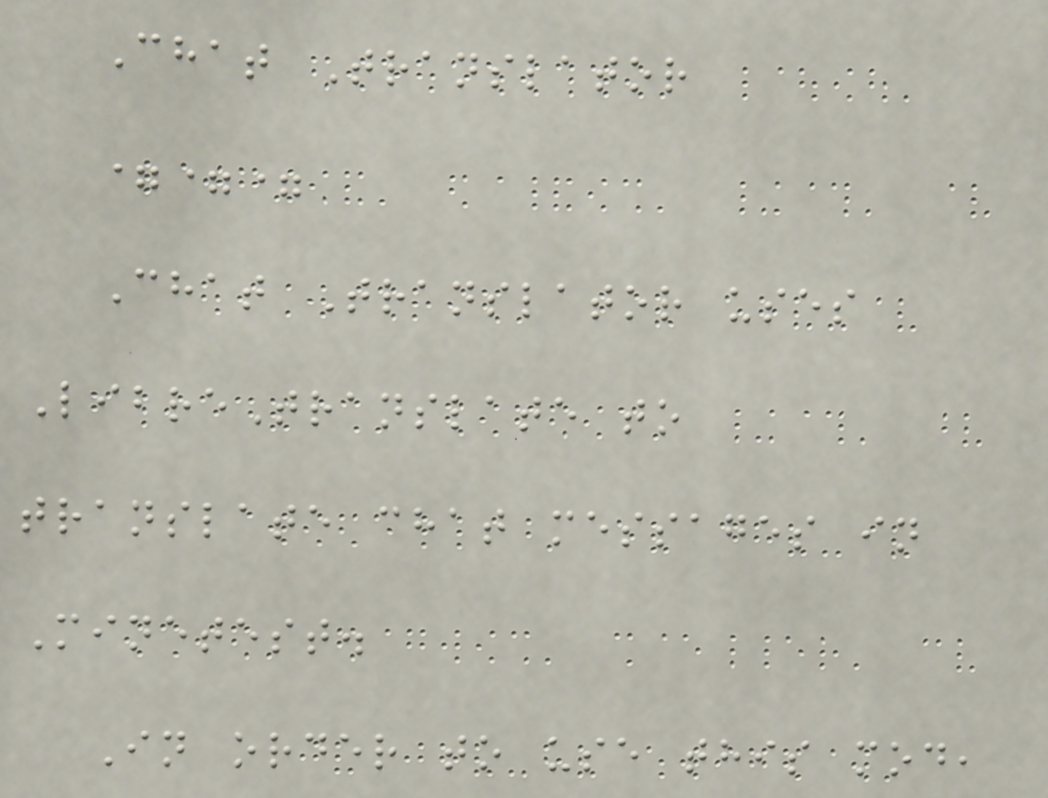Chat Translator
===
Chat Translator uses
LibreTranslate to
translate chat messages in
Minetest.
In order to use this mod,
